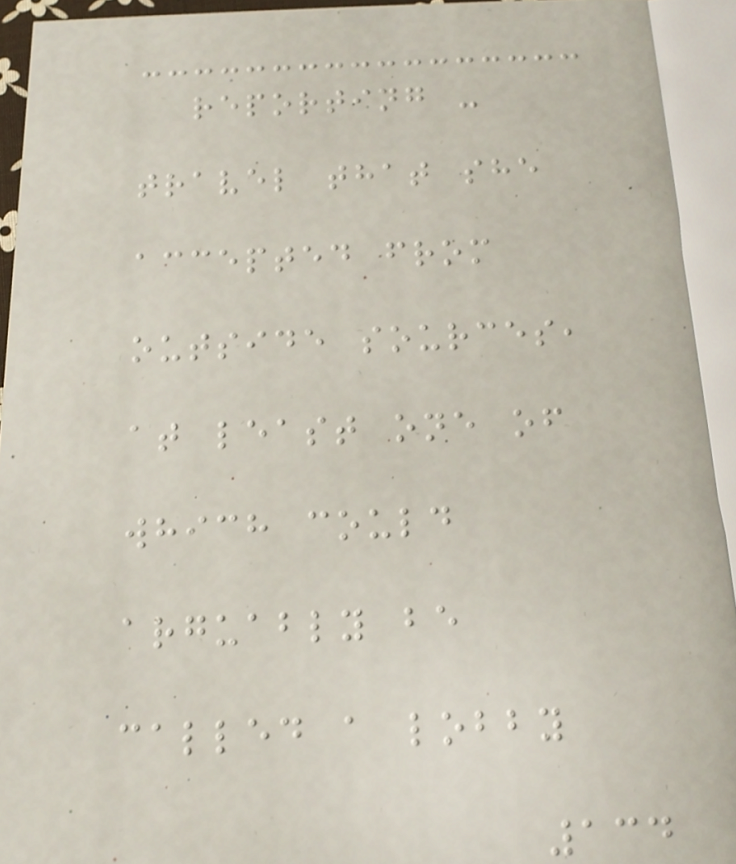reporting -
travel that she
accepted from
outside sources,
at least one of
which could
arguably be
called a lobby
134
